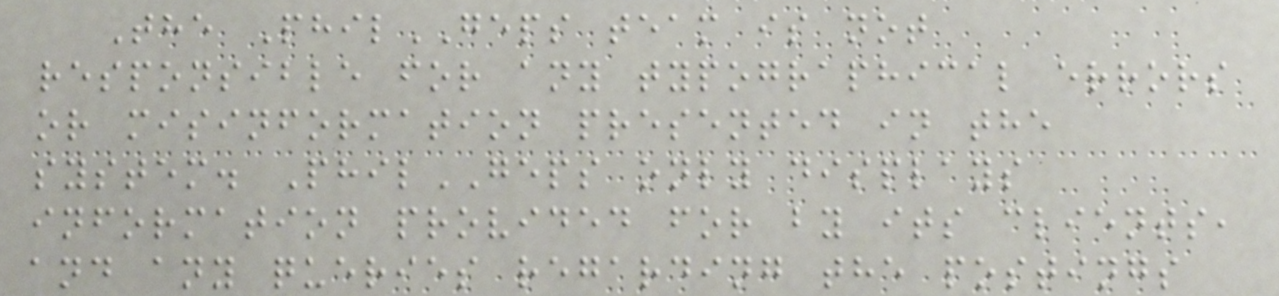The PhilGEPS team is not
responsible for any typographical errors
or misinformation presented in the
system. PhilGEPS only displays
information provided for by its clients,
and any queries regarding the postings
